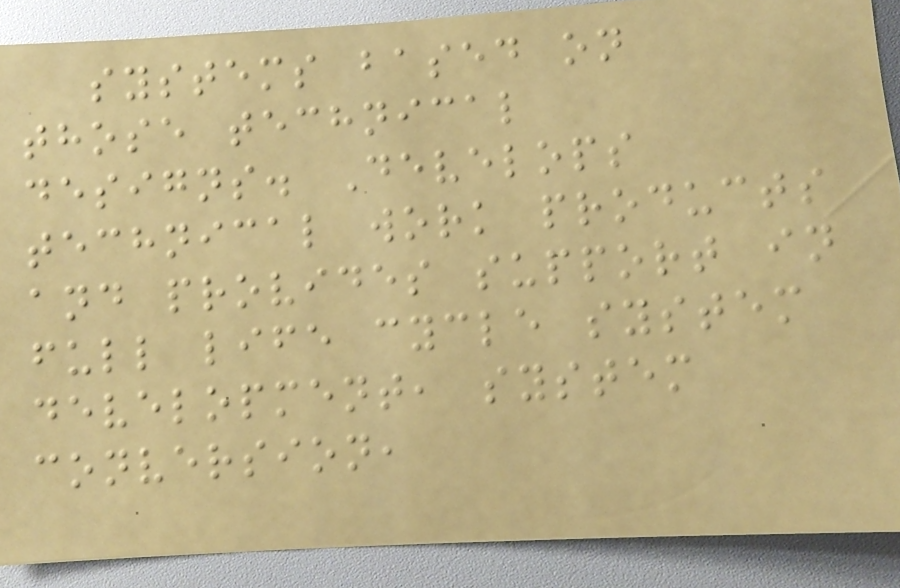systems based on
those technical
designs. Develops
technical work products
and provides support in
full life cycle system
development, system
conversion,
